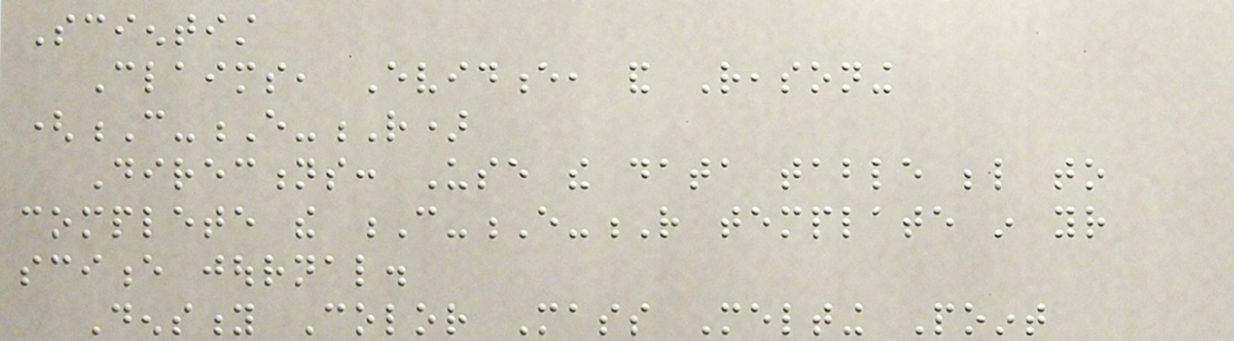Scientist
Claims, Evidence, and Reasoning
(C-E-R)
Directions: Use the data table below to
complete the C-E-R template in your
science journal.
Density Color Mass Melting Point
